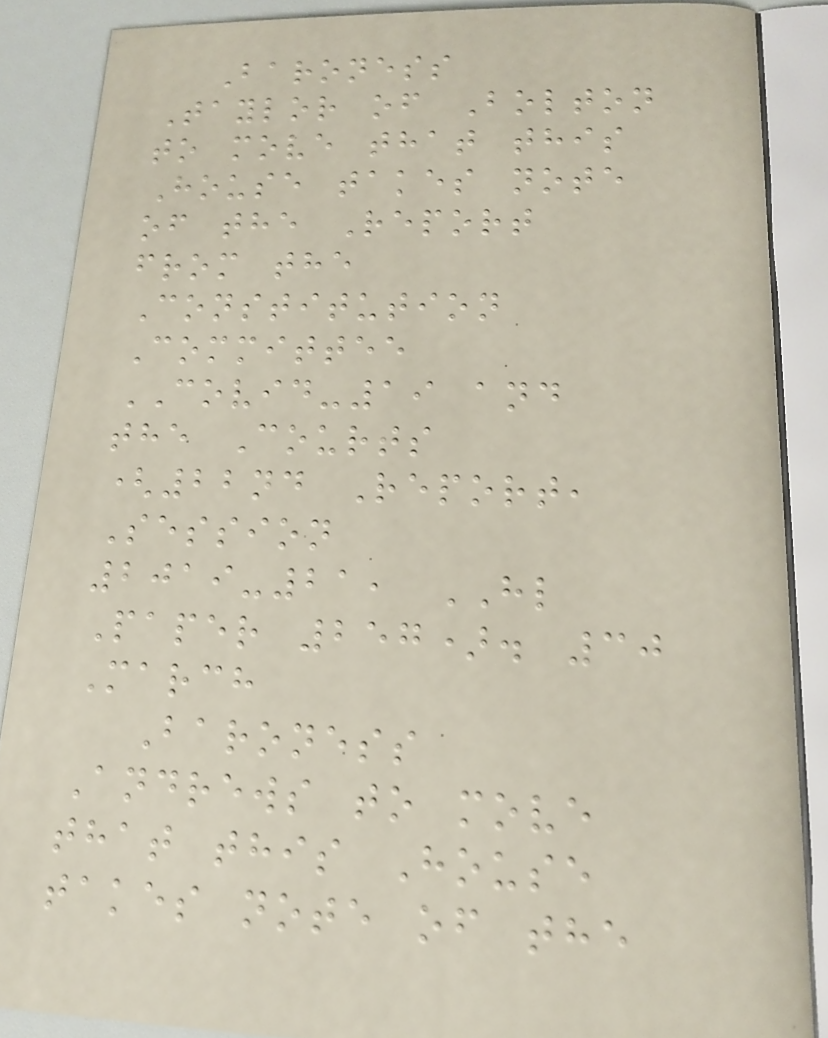Baroness
Taylor of Bolton
to move that this
House takes note
of the Report
from the
Constitution
Committee
COVID-19 and
the Courts
(22nd Report,
Session
2019-21, HL
Paper 257). 30
March
Baroness
Andrews to move
that this House
takes note of the
